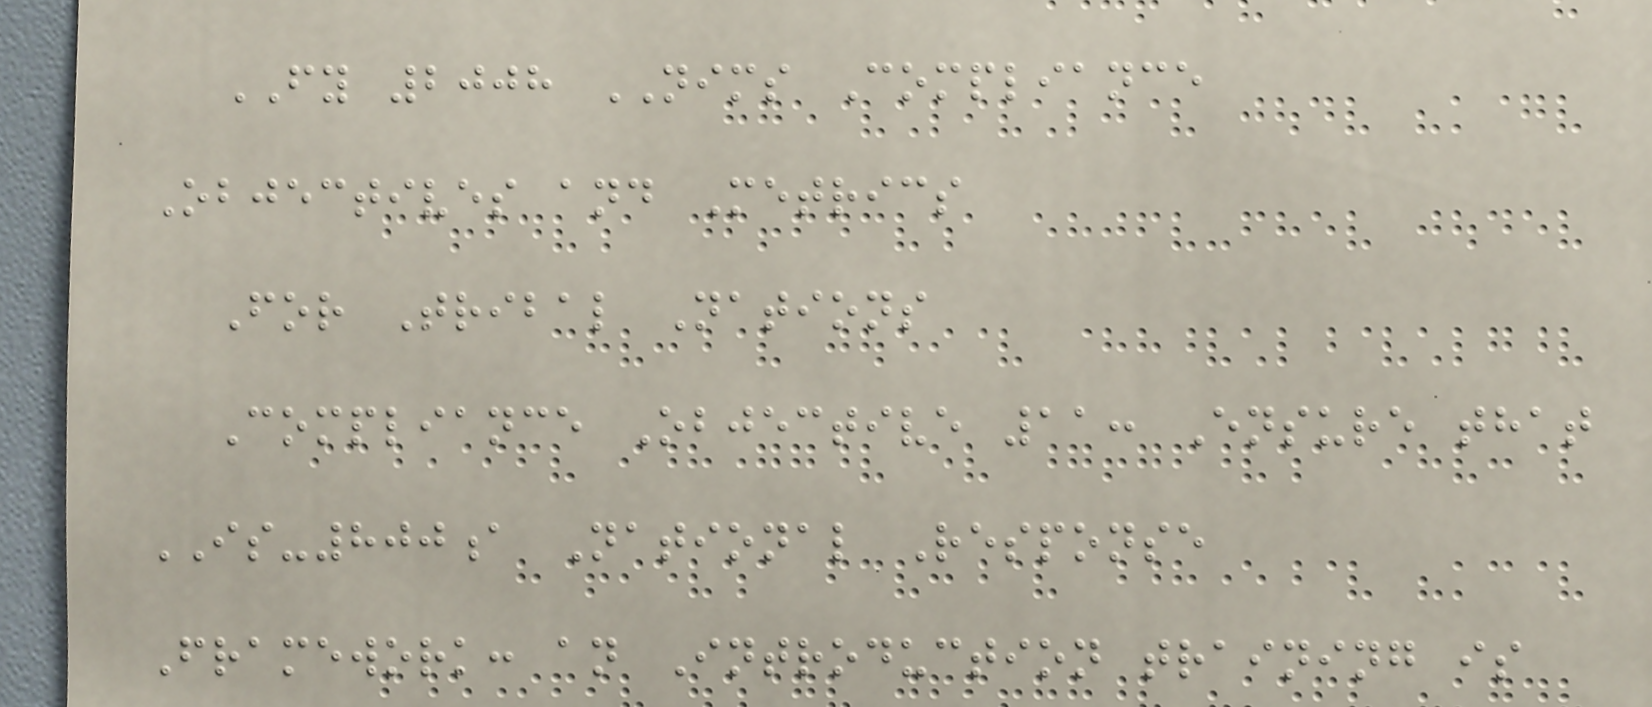FY 2008 NIMS Compliance
Objectives and Metrics
For Tribal Nations
Compliance Objective 11: Ensure that
IS-800a National Response
Framework: an Introduction training is
